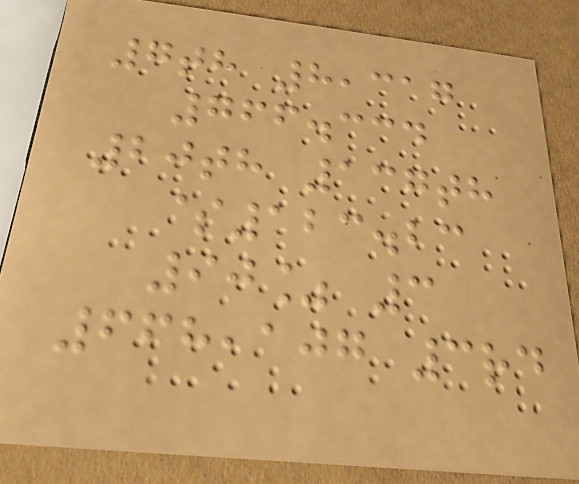7th 8,317
766.334
20th 137th
$123.23
90% 3
668,107 3rd
